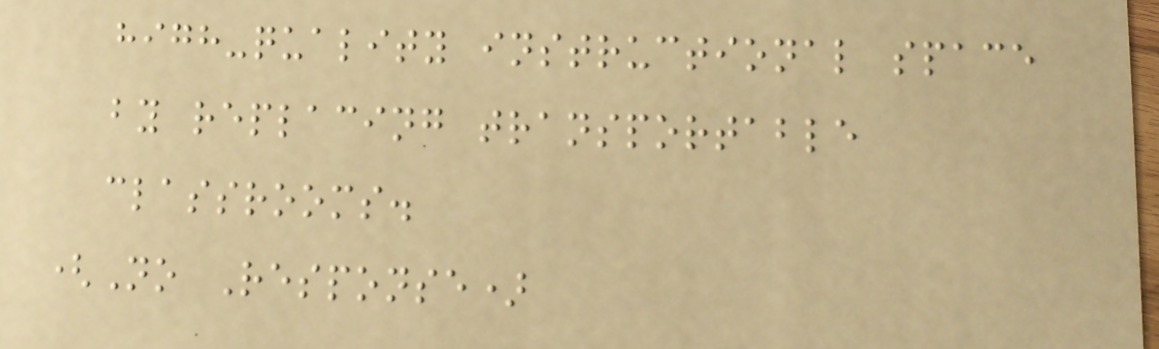high-quality instructional space
by replacing transportable
classrooms.
(No Response)
